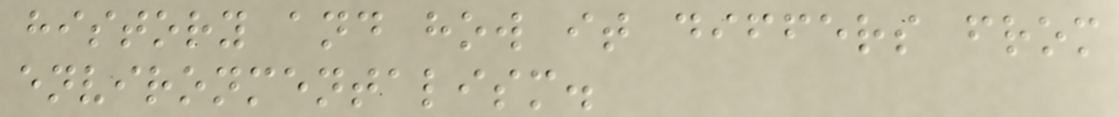history and how it differs from
environmentalism.
